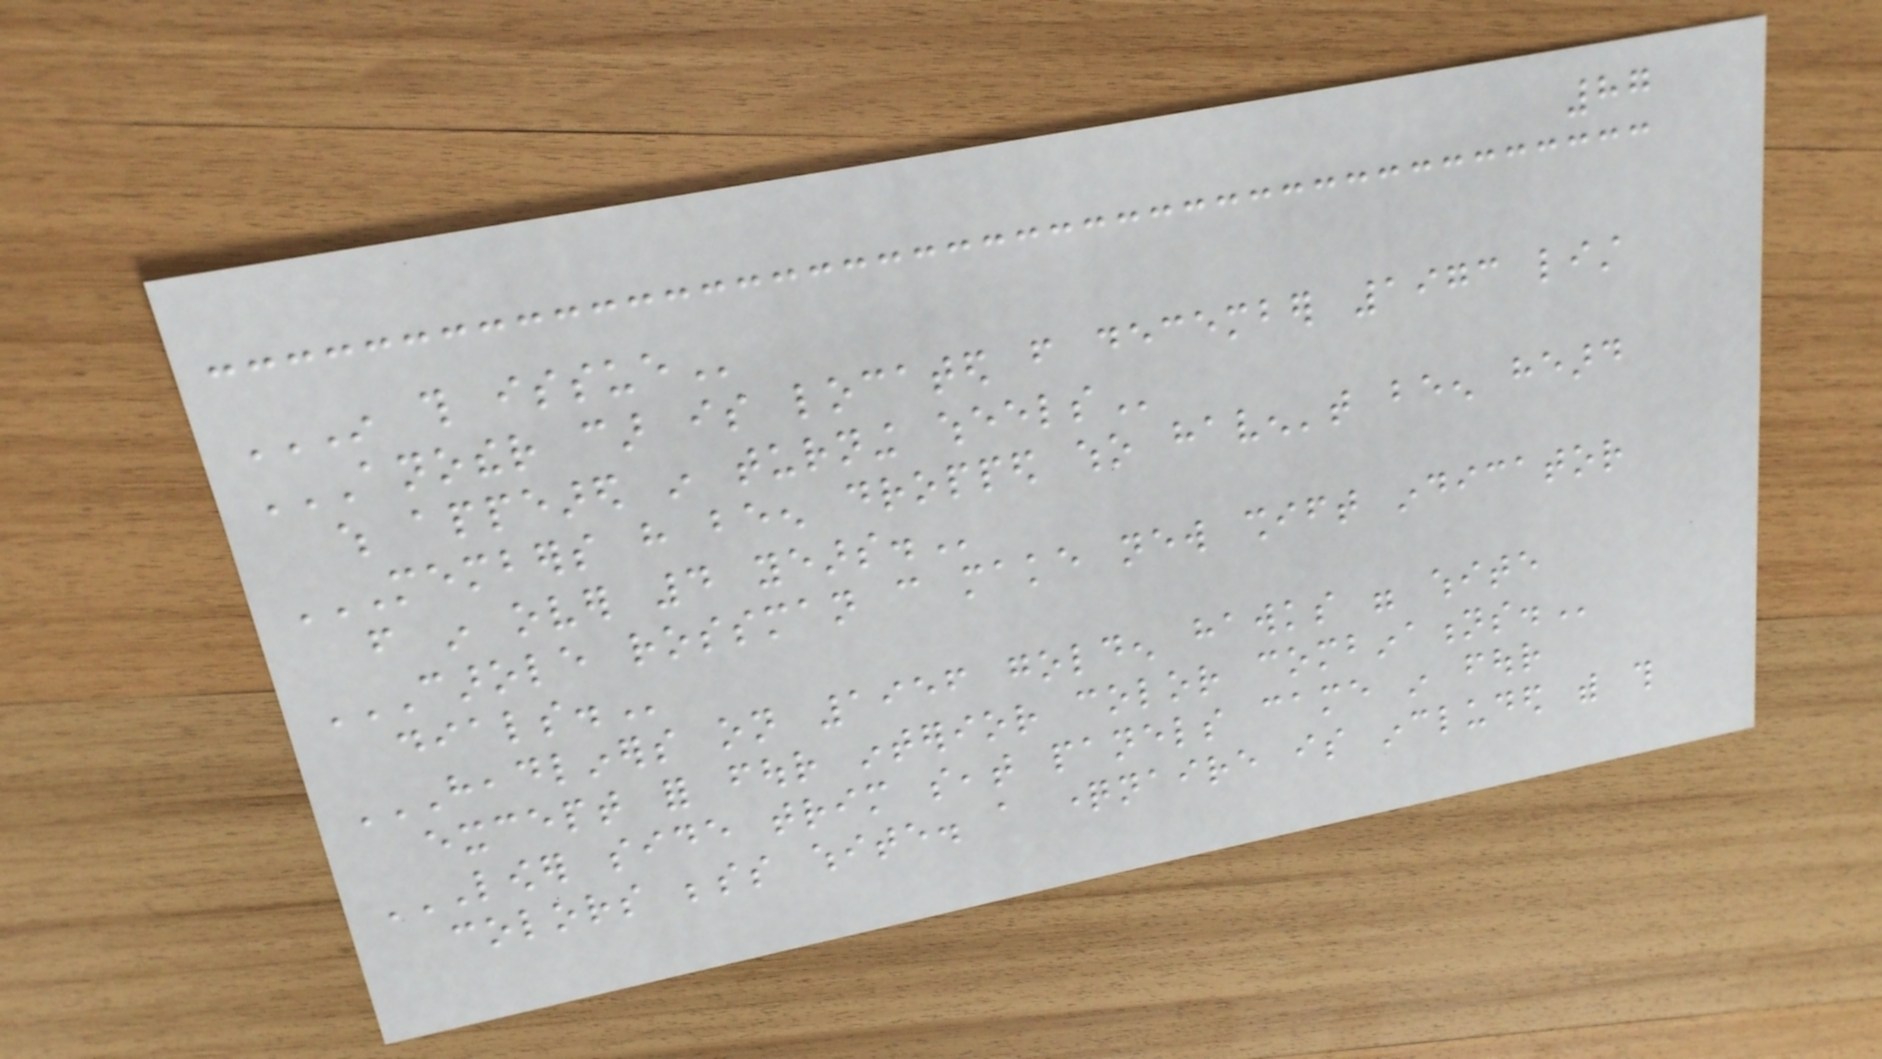87
IN THIS ISSUE
ANOTHER CAR IS LOCATED FROM DECEMBER 1973 LIST
WHICH APPEARED IN TURNING WHEELS
MEMBERS HAVE BEEN DROPPED WHO HAVEN'T BEEN HEARD
FROM IN OVER 4 YEARS.
CAROLE ROSSMAN CAN MAKE NEW SHIFT INDICATOR
DIALS.
HEADLINERS ON 1956 GOLDEN HAWKS WERE WHITE
EXCEPT FOR FOUR INTERIOR COLOR COMBINATIONS.
LOWER SIDE TRIM SEAT PANELS CAME IN FOUR
COLORS BESIDES WHITE. A QUESTIONNAIRE IS INCLUDED WITH THIS
